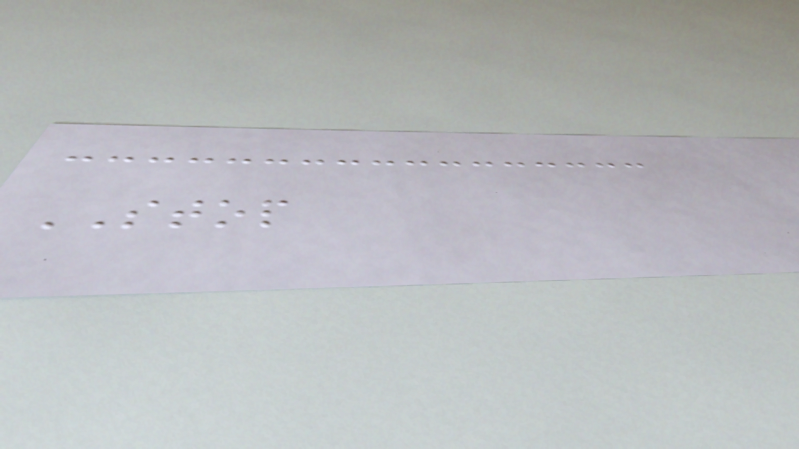STOP
